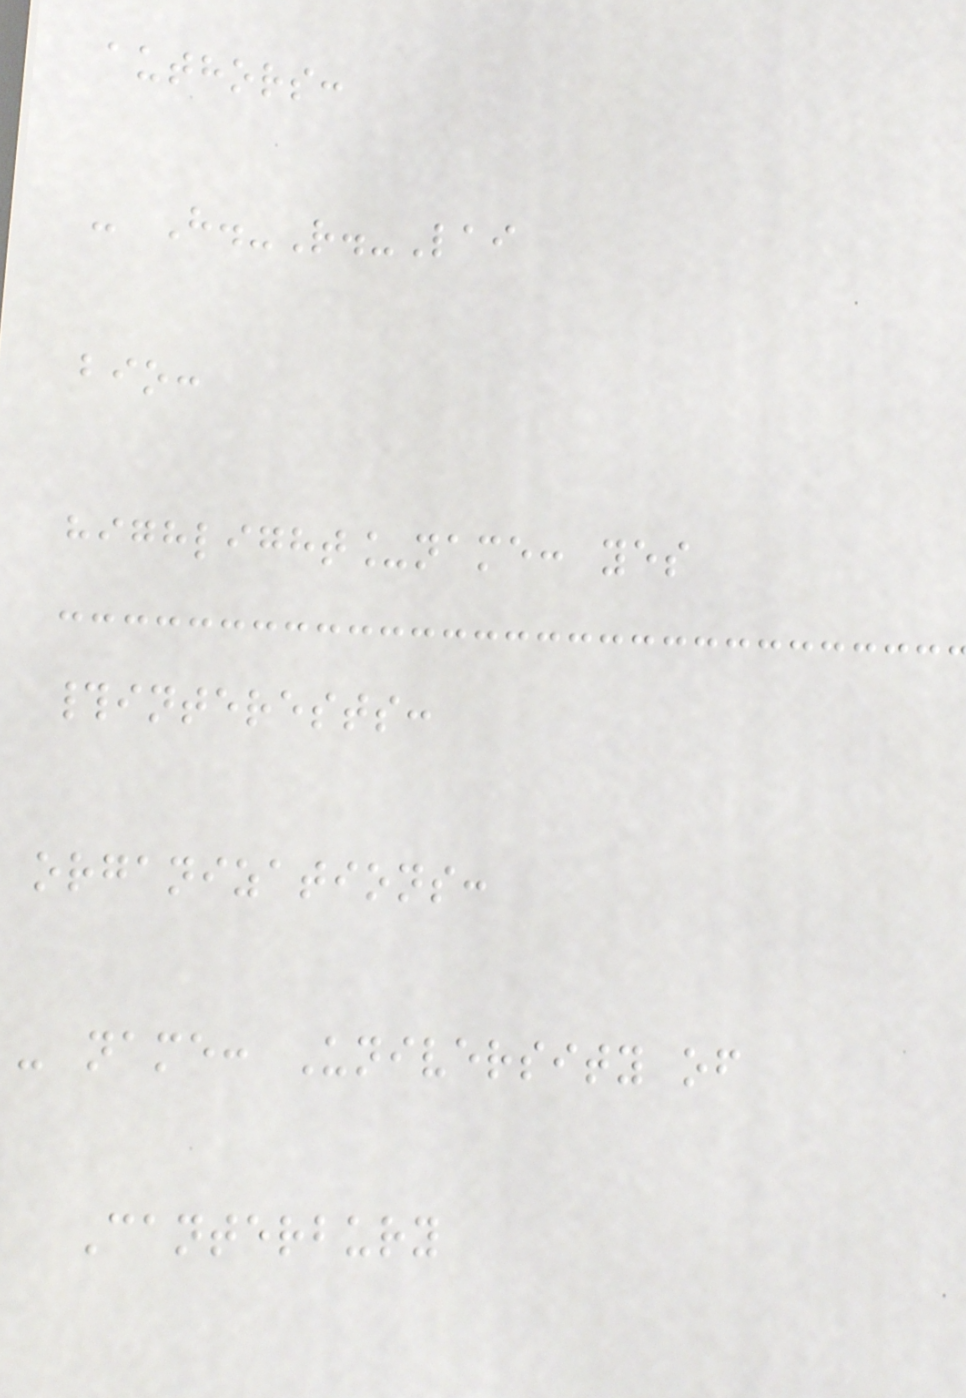authors:
- H.-R.-Lai
bio:
highlight_name: yes
#interests:
organizations:
- name: University of
Canterbury
